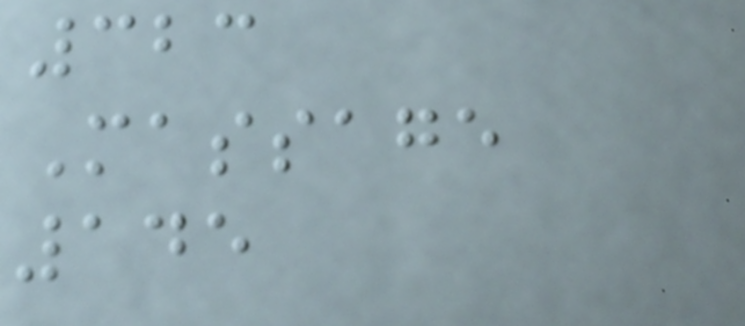323
Massage
145
